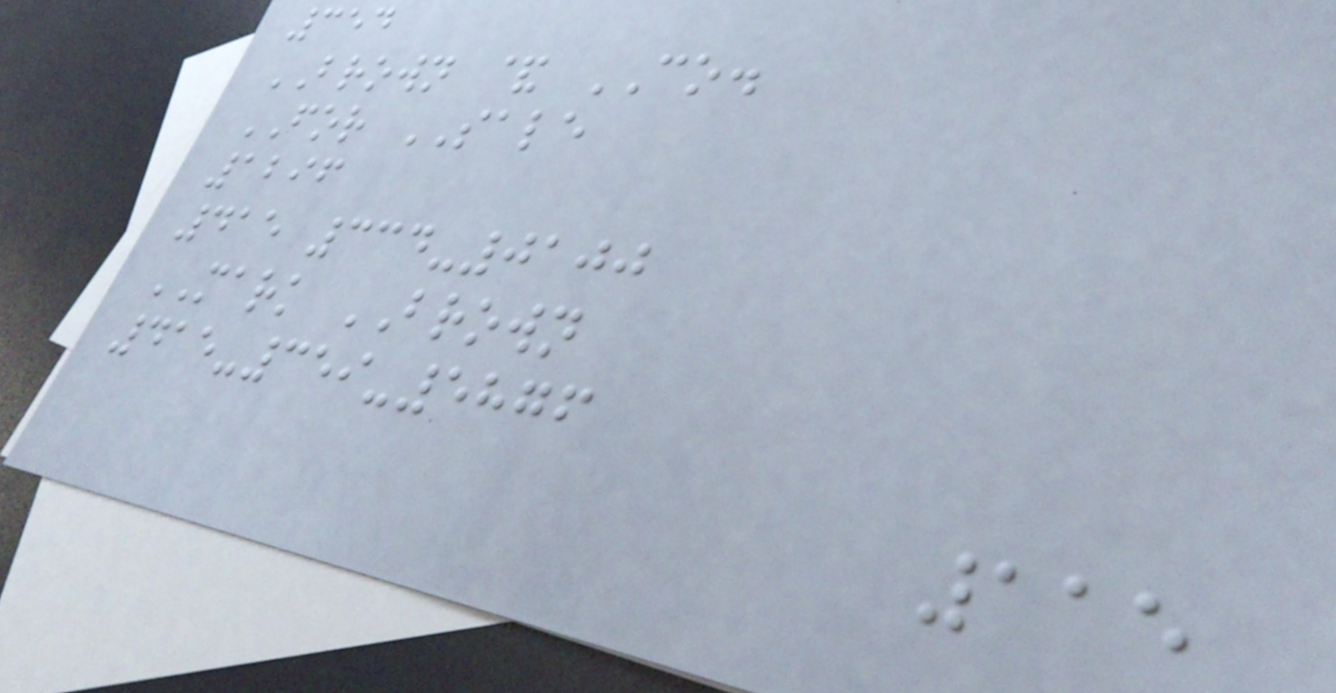354
BROWN & CO.
FOR SALE
1296
415 334-0100
MARK BROWN
415-359-5876
115
